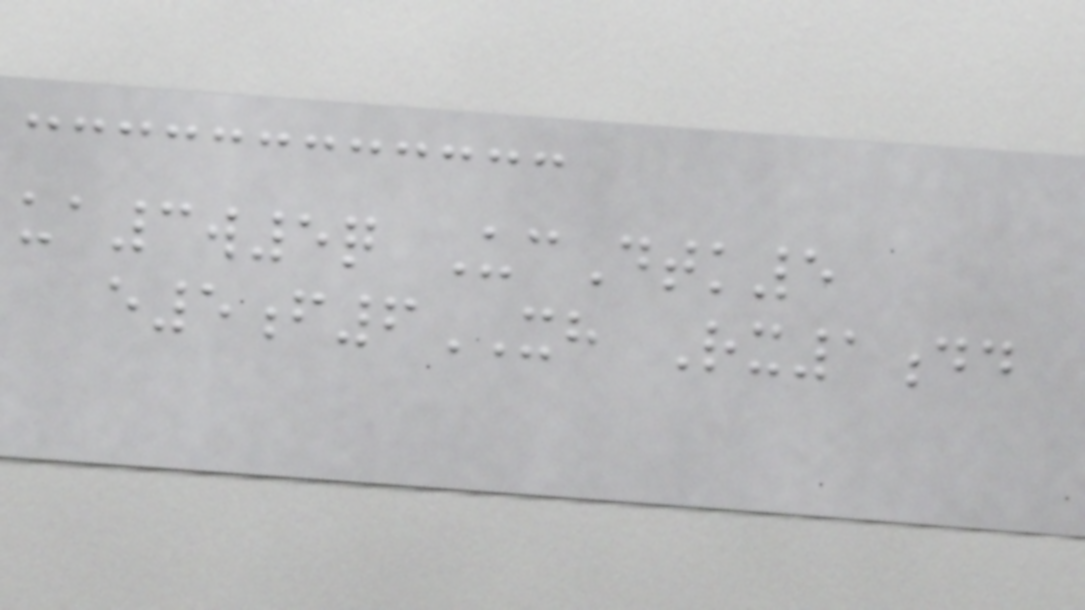ua3w5q UcDtk5
e5f6XH Rx1dd
